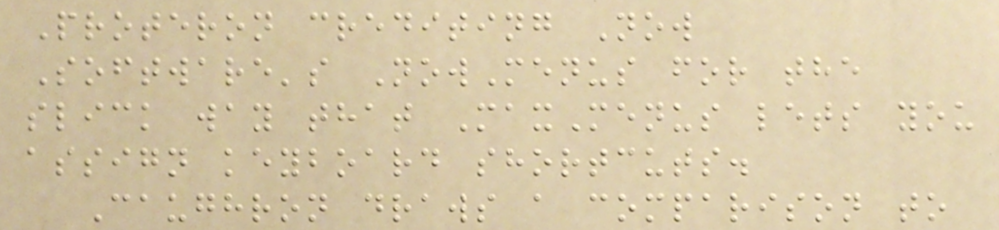Proteron crediting Now
Software's NowMenus for the
slick way that MaxMenus lets you
assign keyboard shortcuts.
Caughron draws a comparison to
